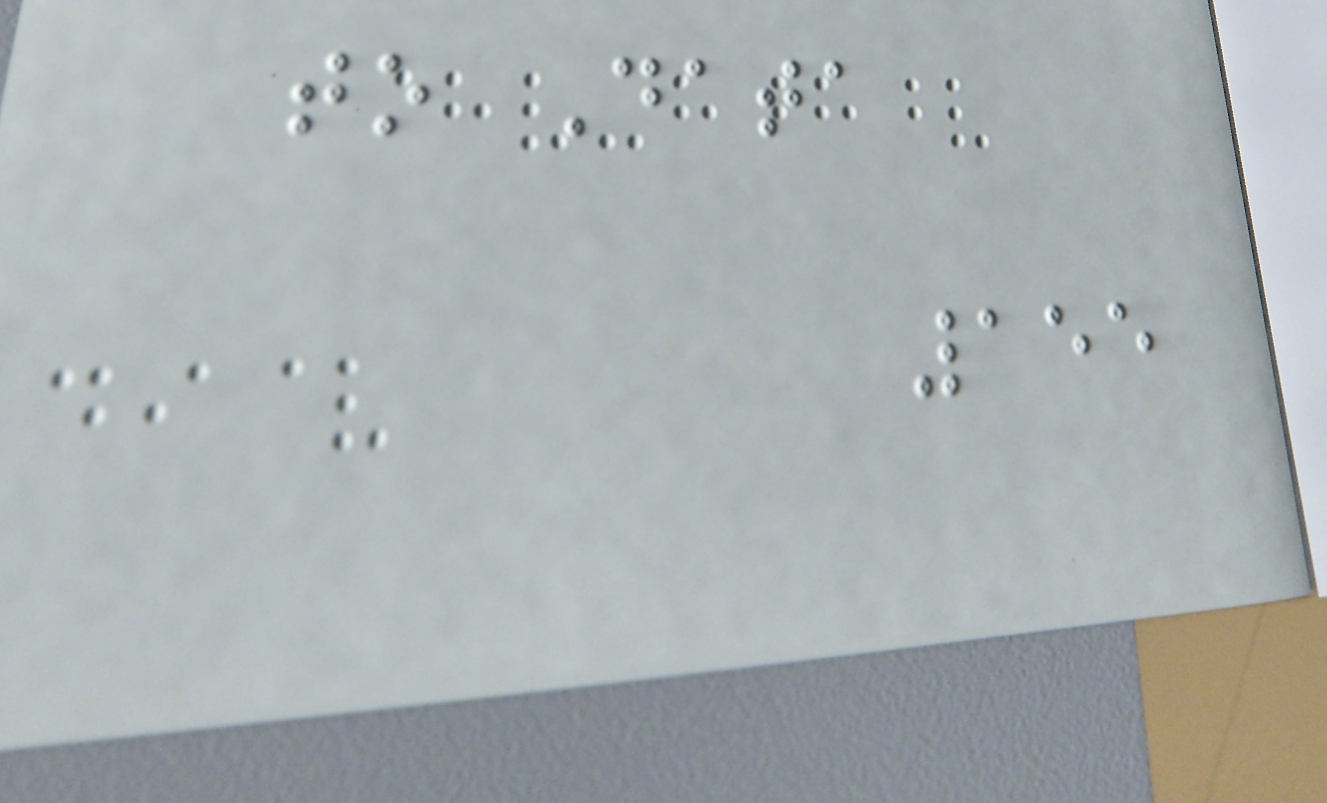to Data
155
